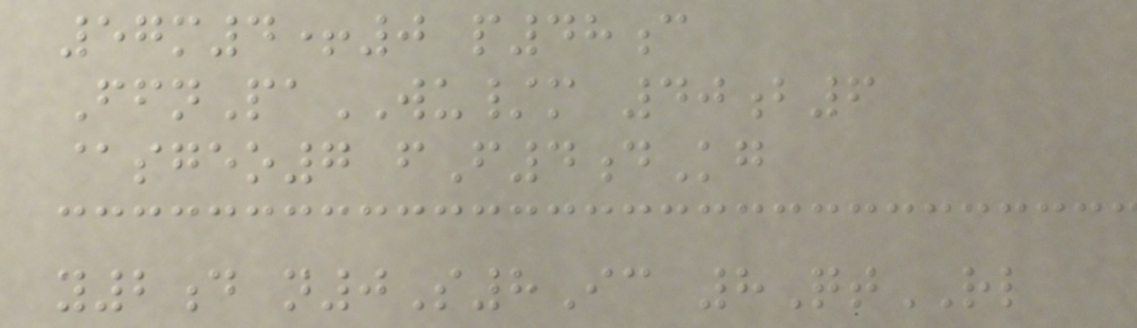57m4+0 p48c
FfnPaWU/m 40b6
@sgeo7 fF4dKg
y2d n0S8Ic 8QtRL
